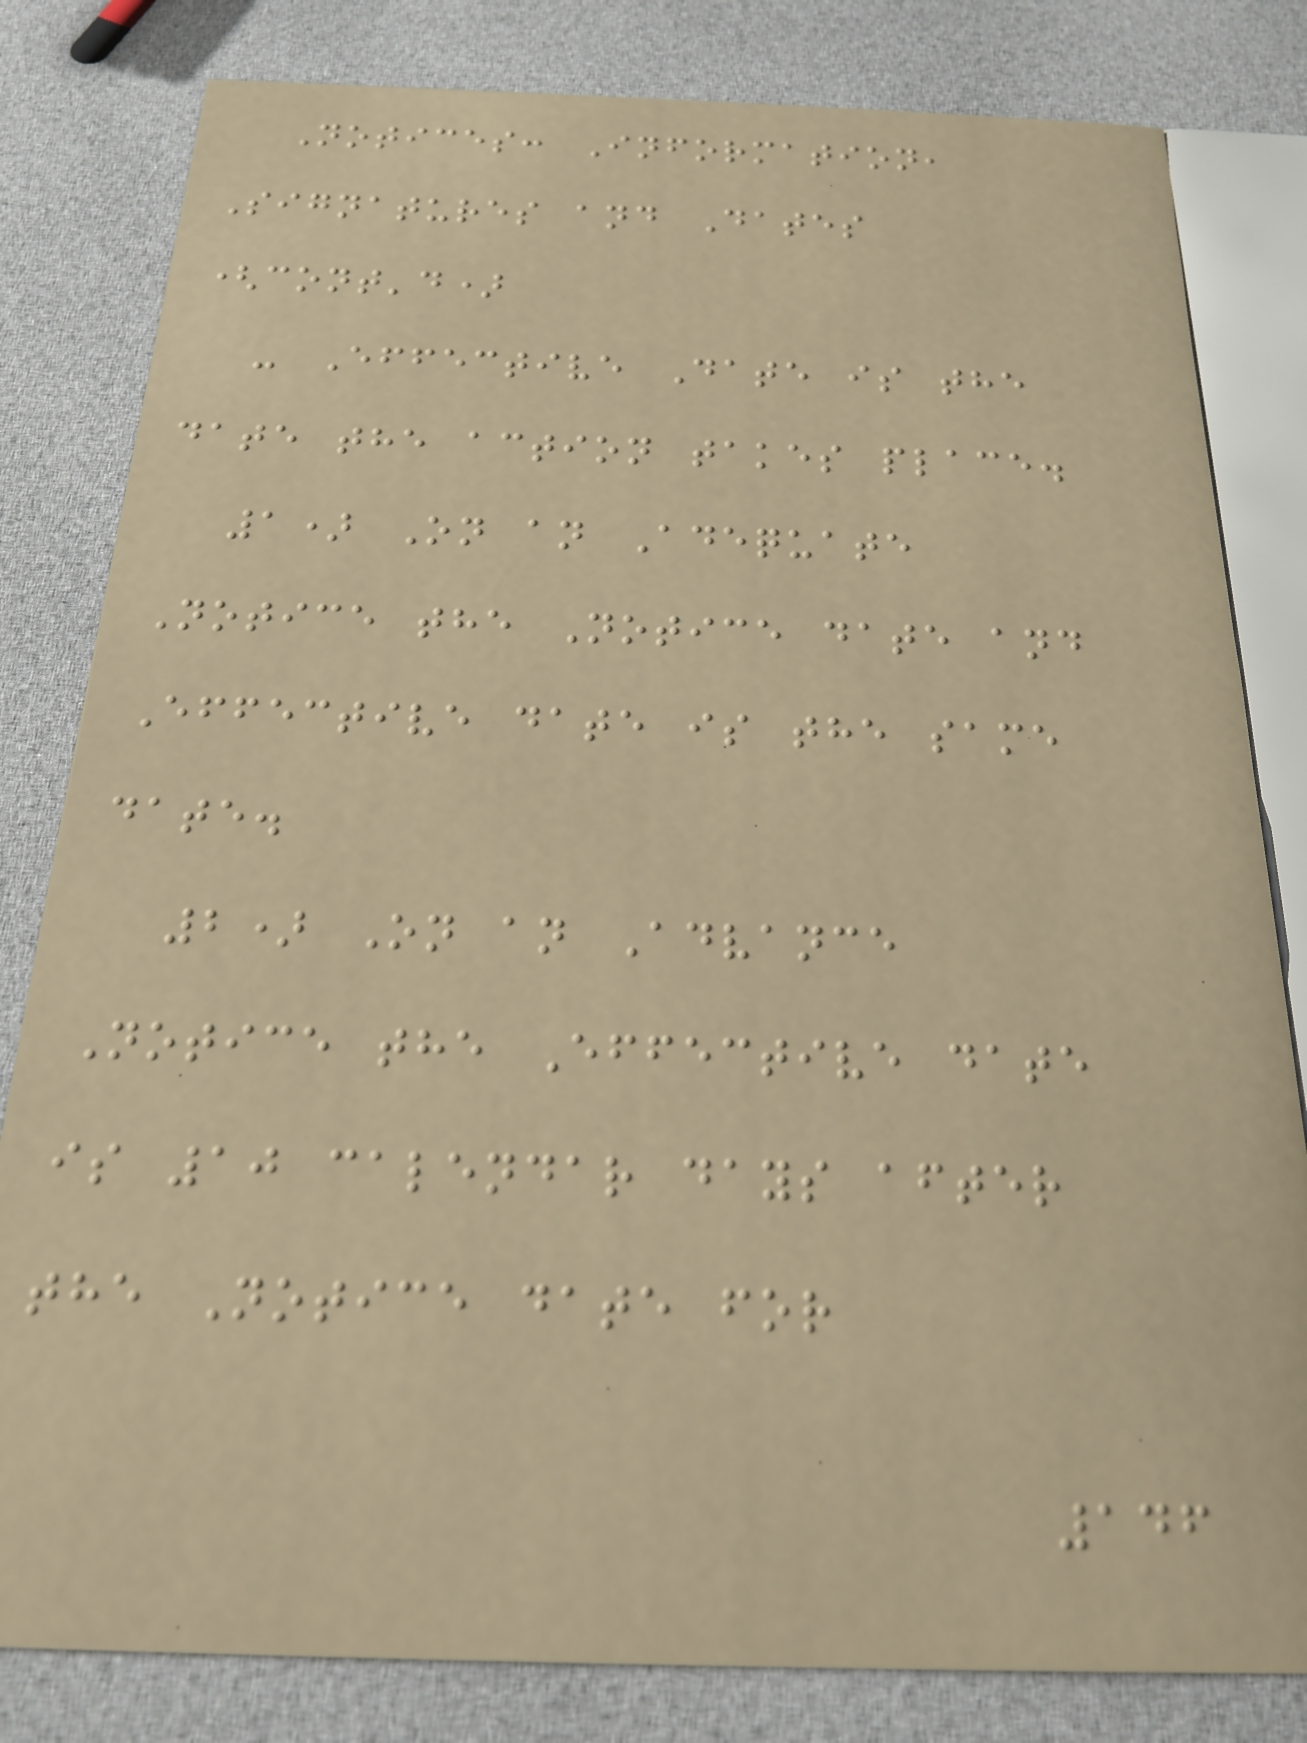Notices: Information,
Signatures and Dates
(cont'd)
- Effective Date is the
date the action takes place.
1) On an Adequate
Notice the Notice date and
Effective date is the same
date.
2) On an Advance
Notice the Effective date
is 10 calendar days after
the Notice date for
146
